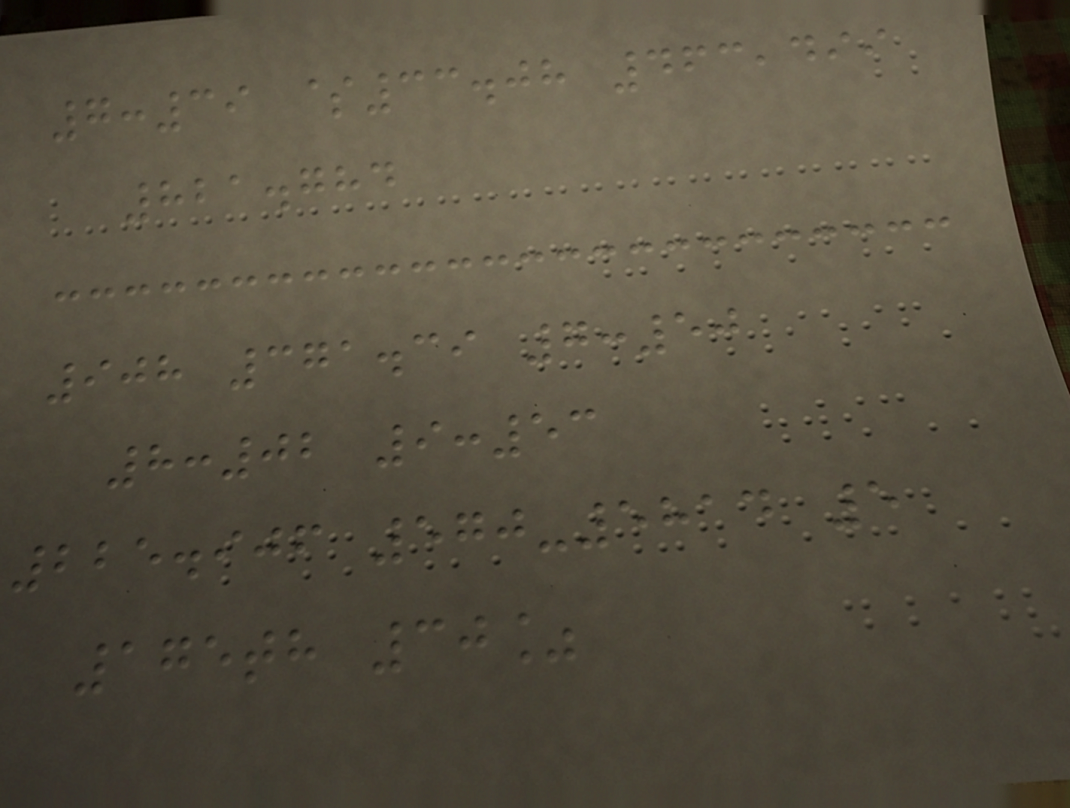7:39 $33.08 463,499
821.784
908 371.39 7:50
8:02 9:53
225.906 570-5814 5
175th 30%
